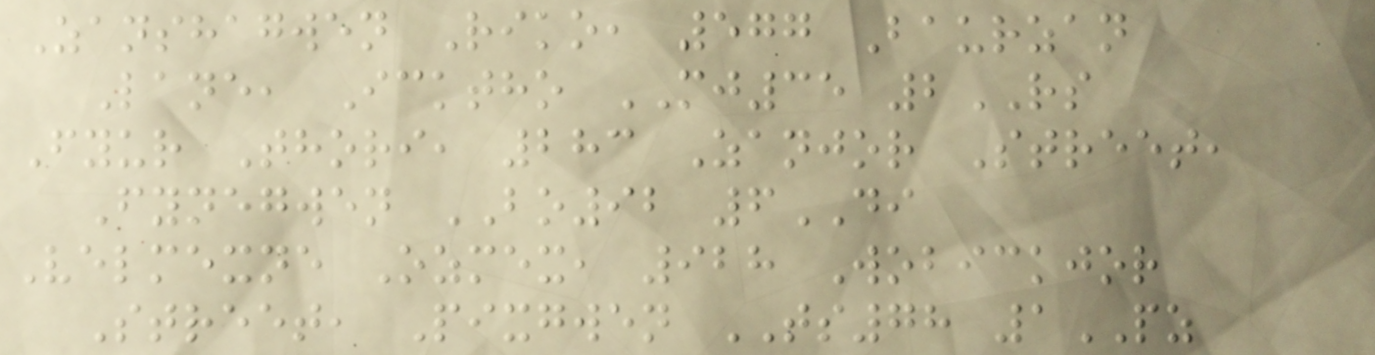Zanshagwen Riko, 577 Baurzan
Lane, Icktho MJ35 2RS
Fyur Thori, 283 Zanjor Street,
Fynegwen BO92 6DI
Velmexne Ozmex, 928 Wobickjor
Street, Pixgwen TS78 1PZ
